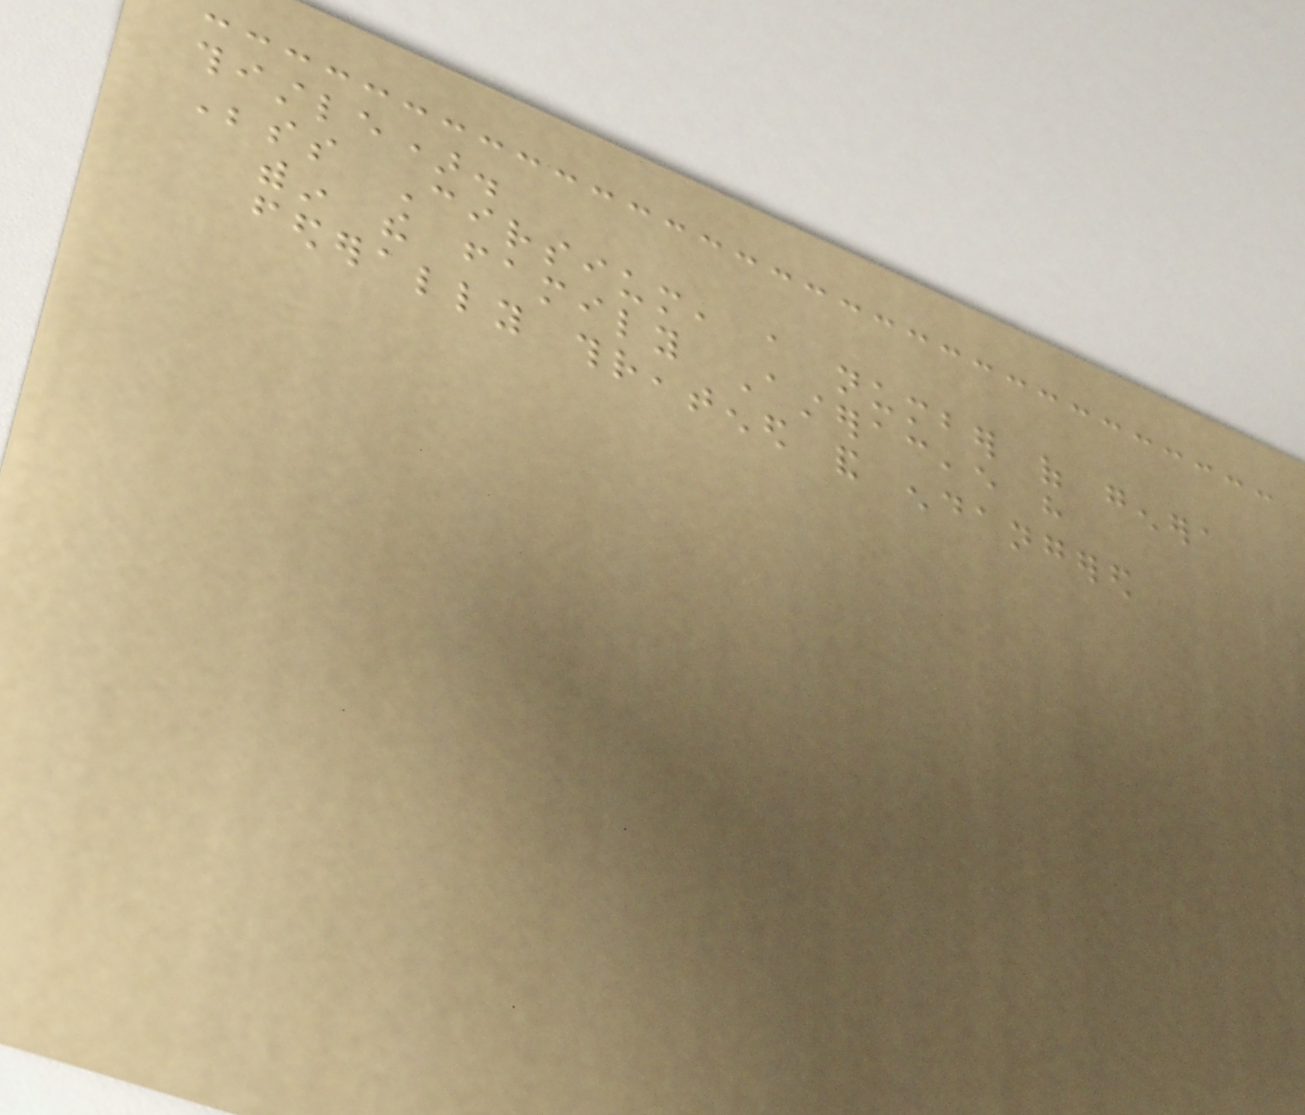thistle).
Besides Cirsium, a number of genera
within the family Asteraceae have
federally threatened and endangered
